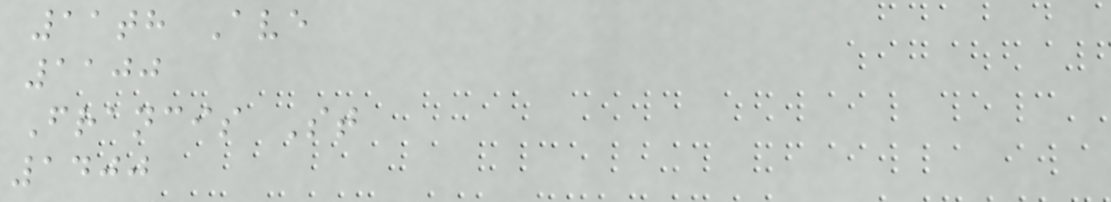11th Ave
1100
Francis St
1400
